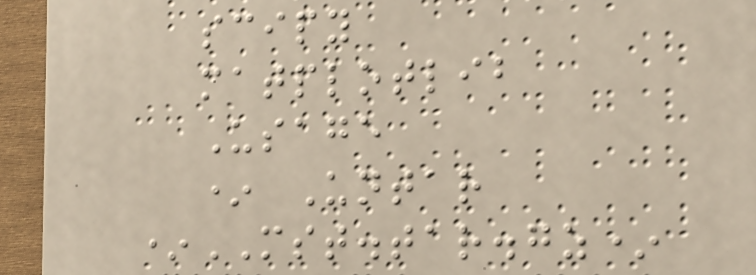scipy
matplotlib
Usage
* Untar
*MST.tar.gz*
